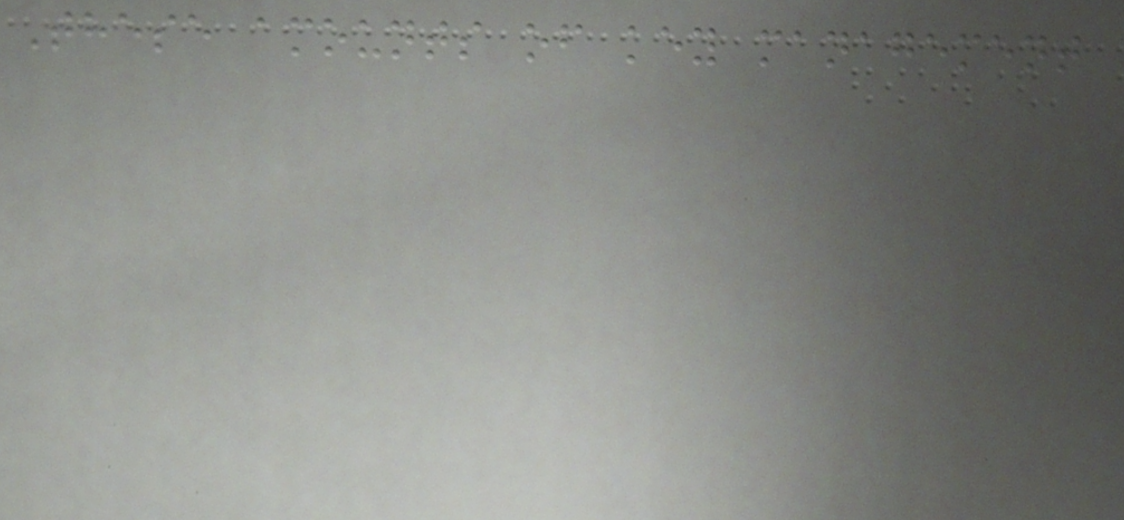These amounts of key management
